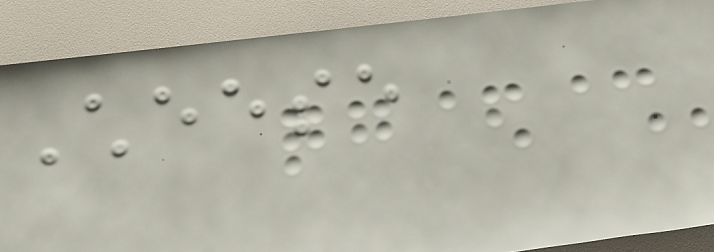Cheese
